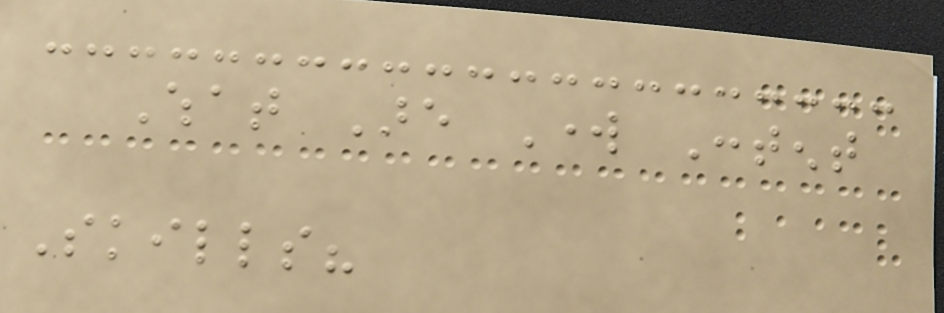What Are Work Content
Skills?
